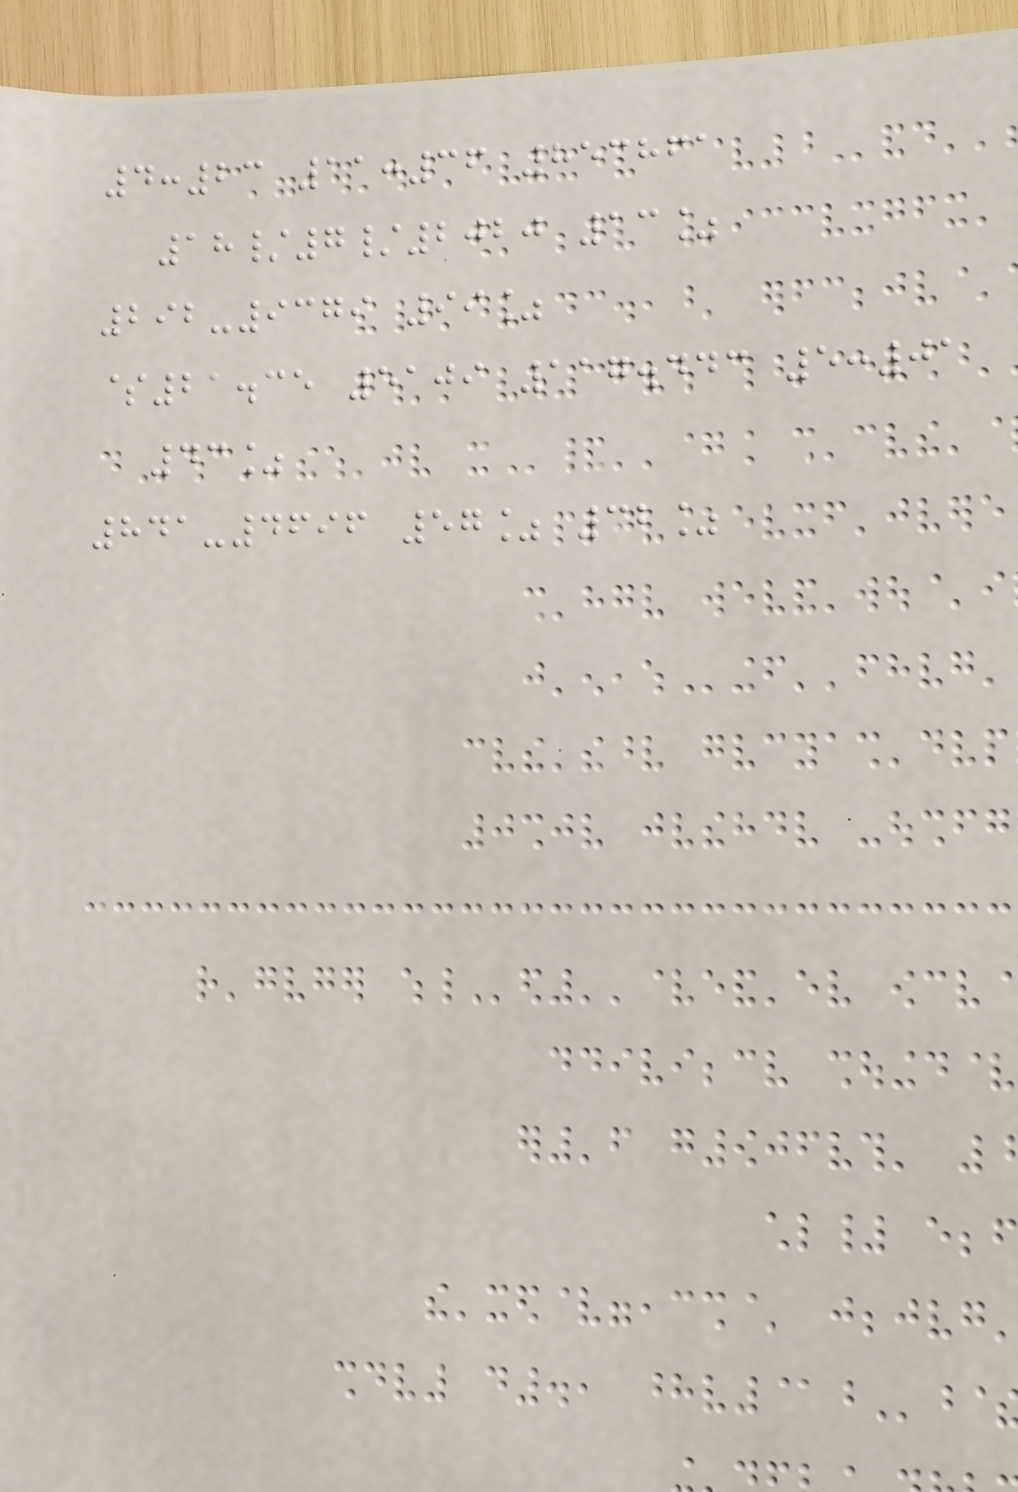4:23 11:36 853861
18/7/2020 13%
292-9379 99%
$21.35 5109 117.443 5:01
43%
841-4696 57% 32%
